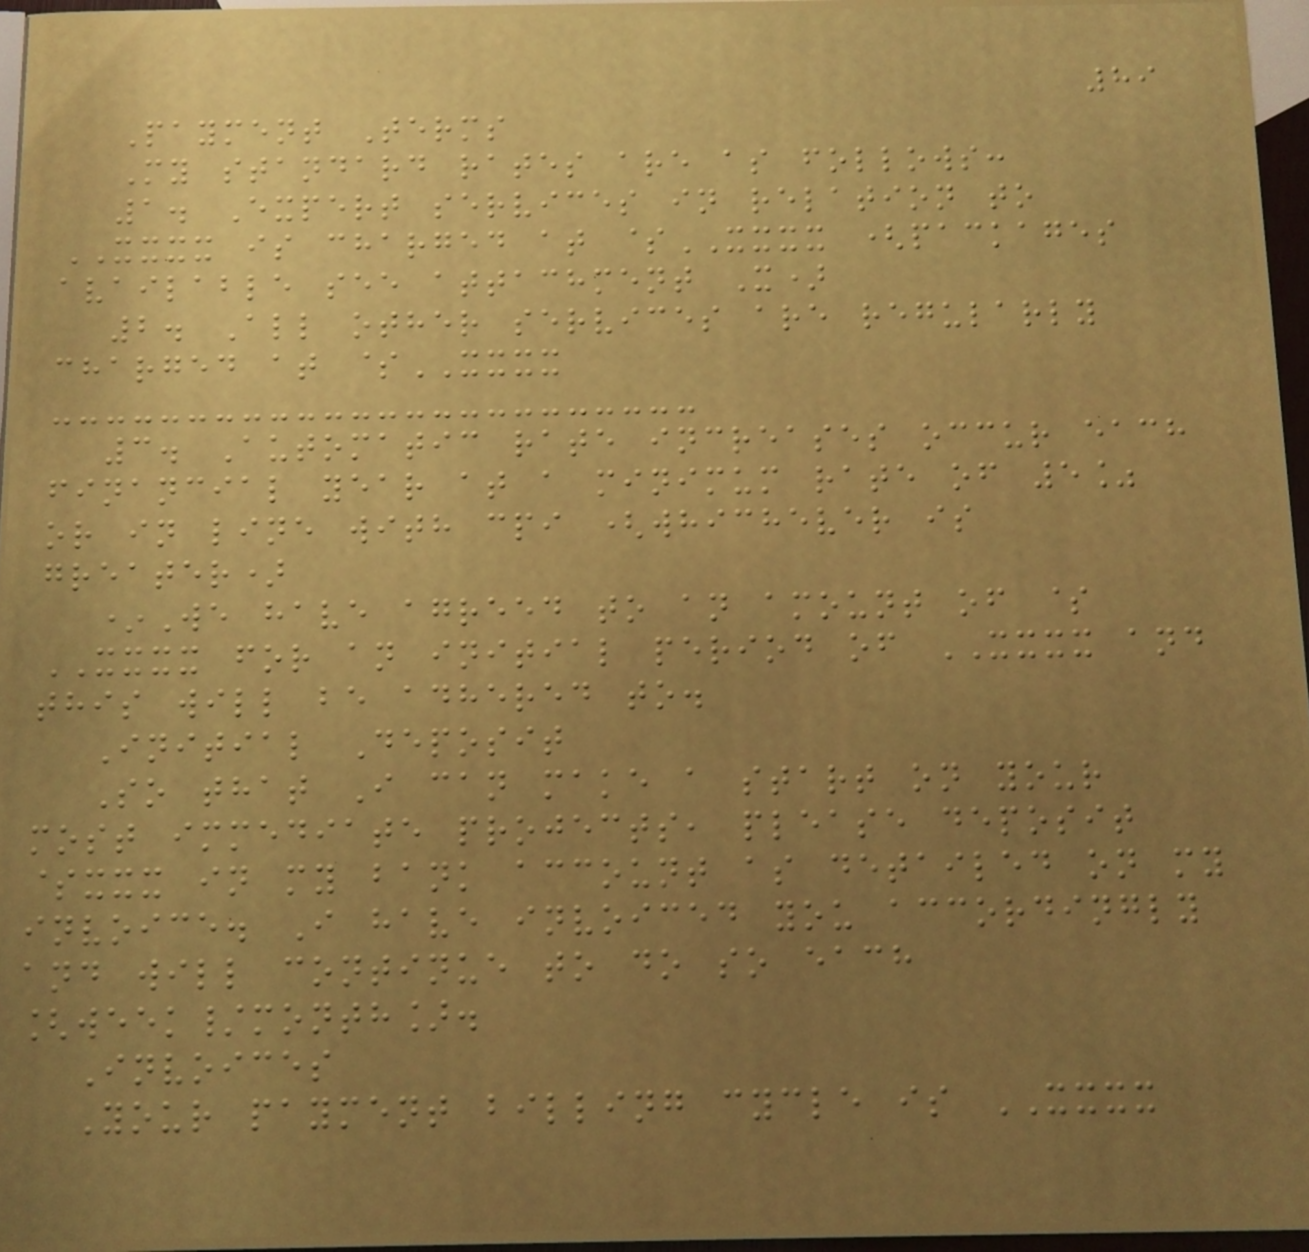89
Payment Terms
My standard rates are as follows:
1. Expert services in relation to
XXXX is charged at $XXXX (packages
available see attachment X)
2. All other services are regularly
charged at $XXXX
3. Automatic rate increases occur each
financial year at a minimum rate of 5%
or in line with cpi (whichever is
greater)
*We have agreed to an amount of $
XXXX for an initial period of XXXX and
this will be adhered to.
Initial Deposit
So that I can make a start on your
most immediate projects, please deposit
$xxx in my bank account as detailed on my
invoice. I have invoiced you accordingly
and will continue to do so each
[week/month].
Invoices
Your payment billing cycle is XXXX
